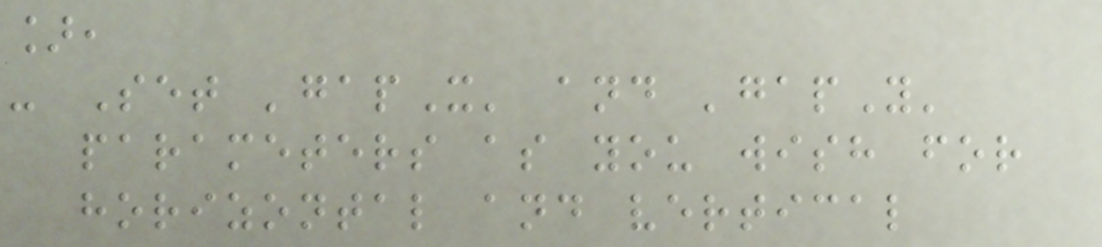],
- Set 'gapX' and 'gapY'
parameters as you wish for
horizontal and vertical
